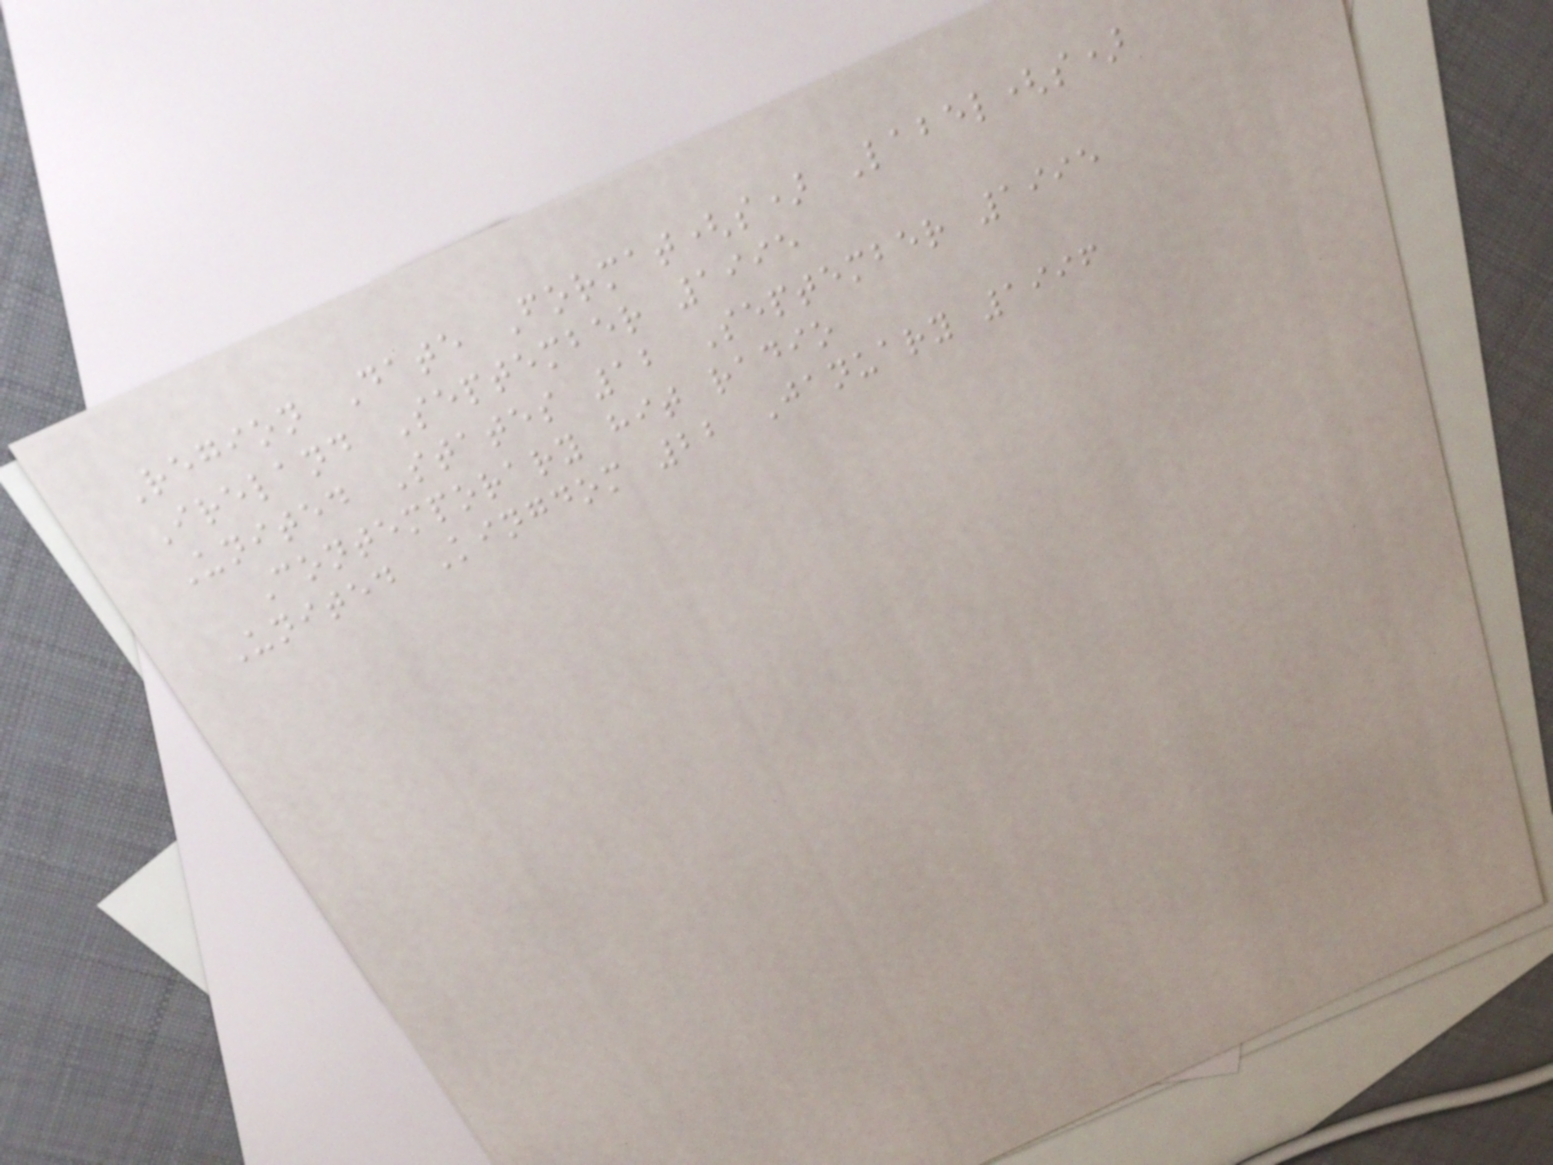Region Date Format(s) Label(s)
Ireland September 1995
United States 12 September 1995
Contemporary hit radio
United Kingdom 22 January 1996
